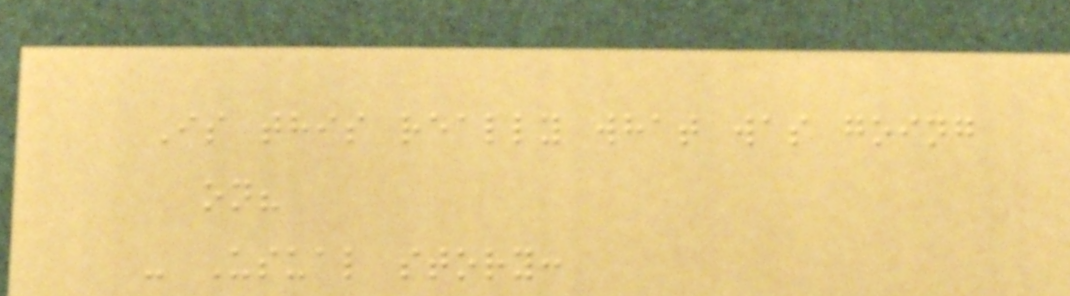Is this really what was going
on?
- Usual story:
